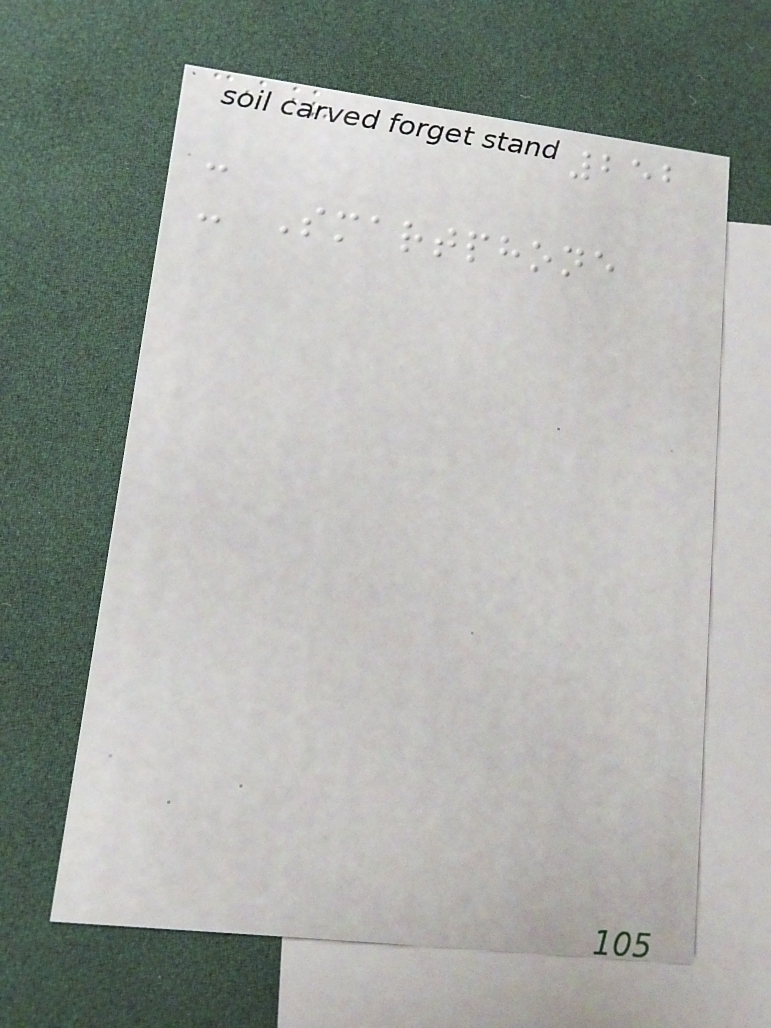252
-
- Smartphone
